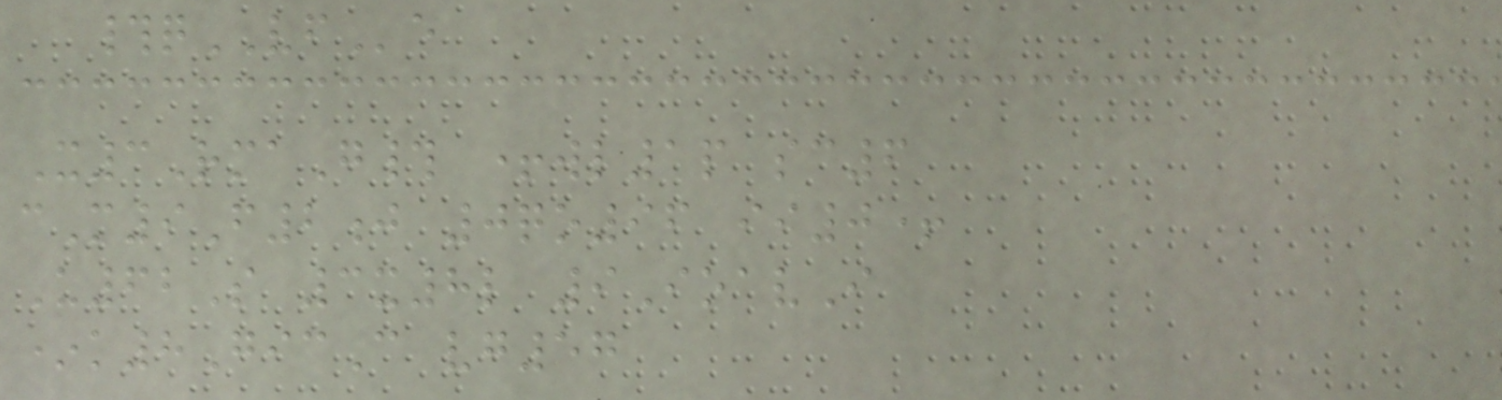#qVFe
X3RmaG# +wl1p sc6
cM9F2j 0qo96 ii0+
U62S 3x8l 9IoavI
*k8GicC vg57
